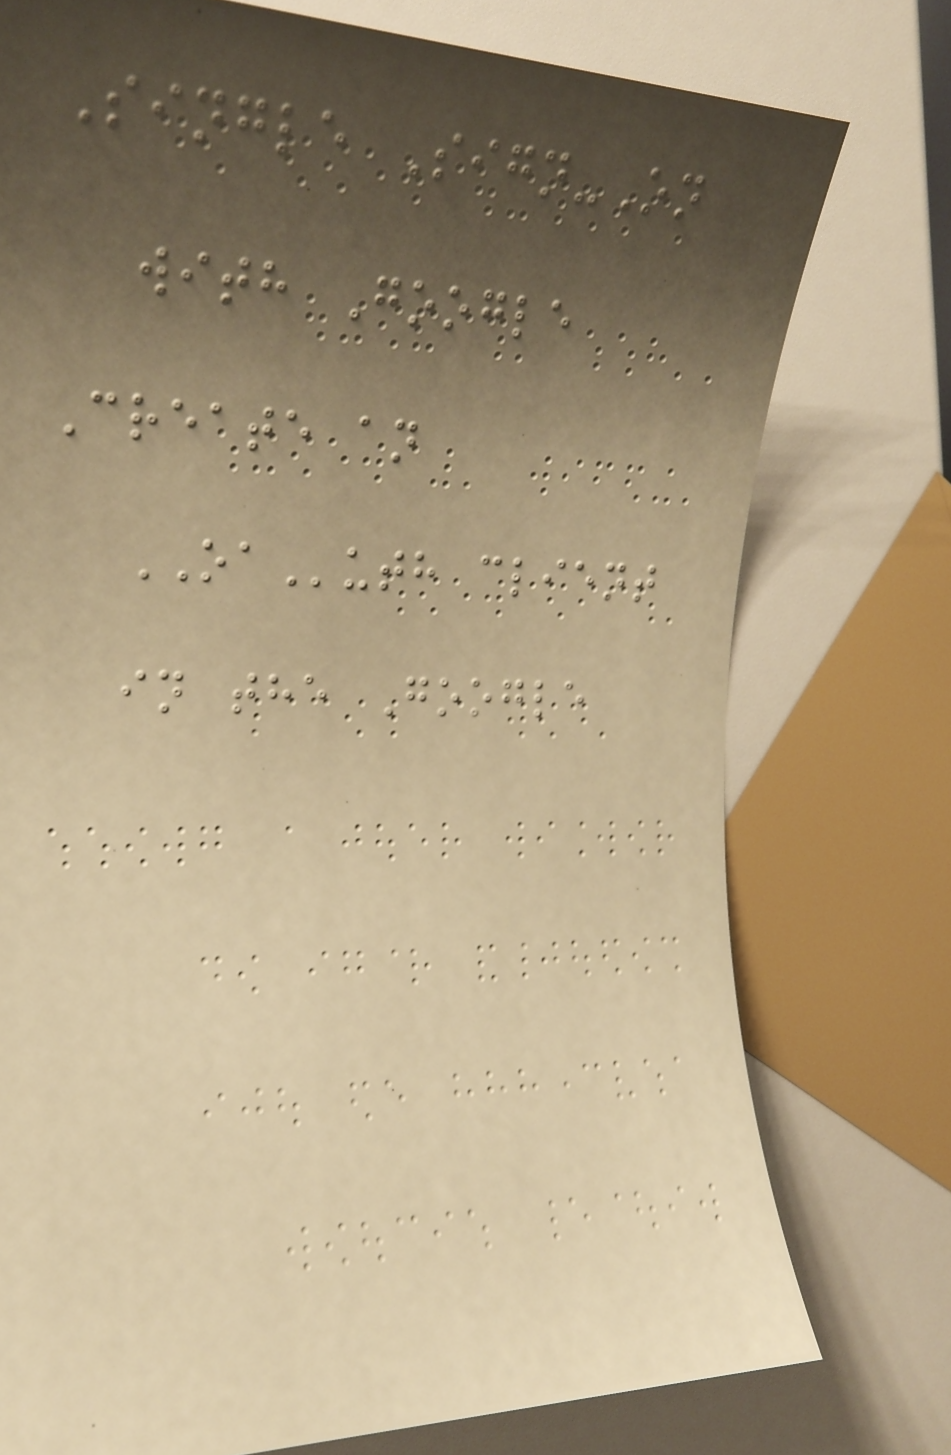Single Sign-On
with Google
Create an
OAuth client
in the Google
